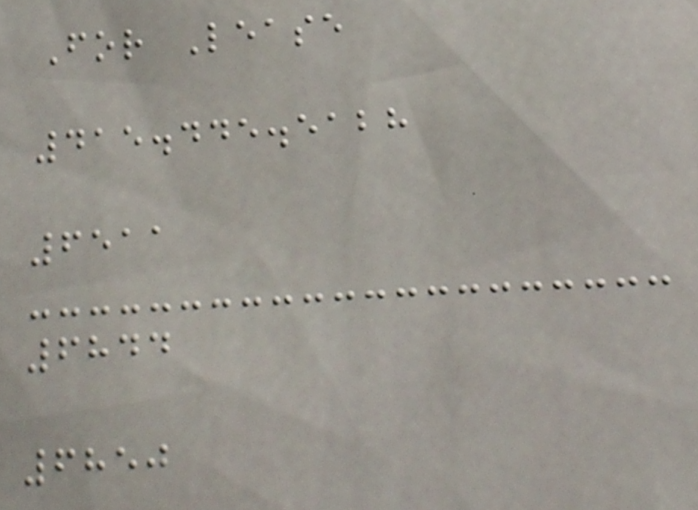For Lease
415.445.5128
6511
6844
6850
